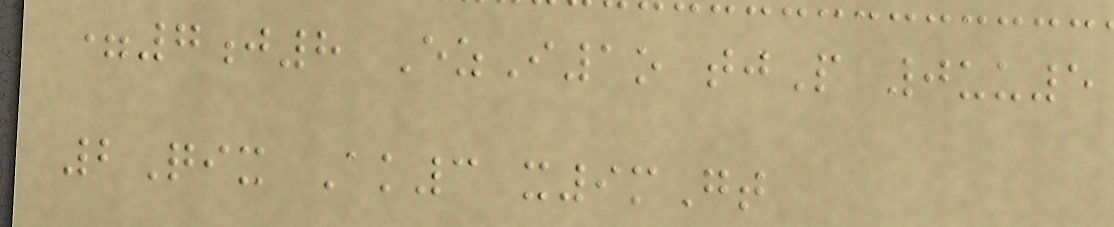=7j8 EzI1o tjP 0uu5
2Qix Ak3 x9mGt
